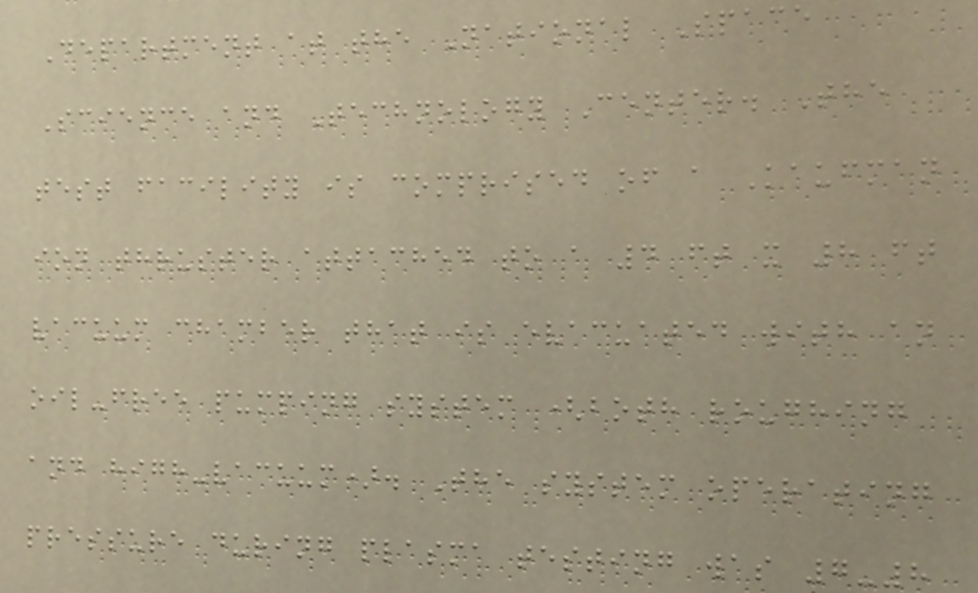Department at the National Space
Science and Technology Center. The
test facility is comprised of a Kaufman
ion thruster attached to a 4 ft x 8 ft
vacuum chamber that is evacuated with an
oil-free pumping system (both roughing
and high-vacuum). The system operating
pressure during plasma testing was 7-8
